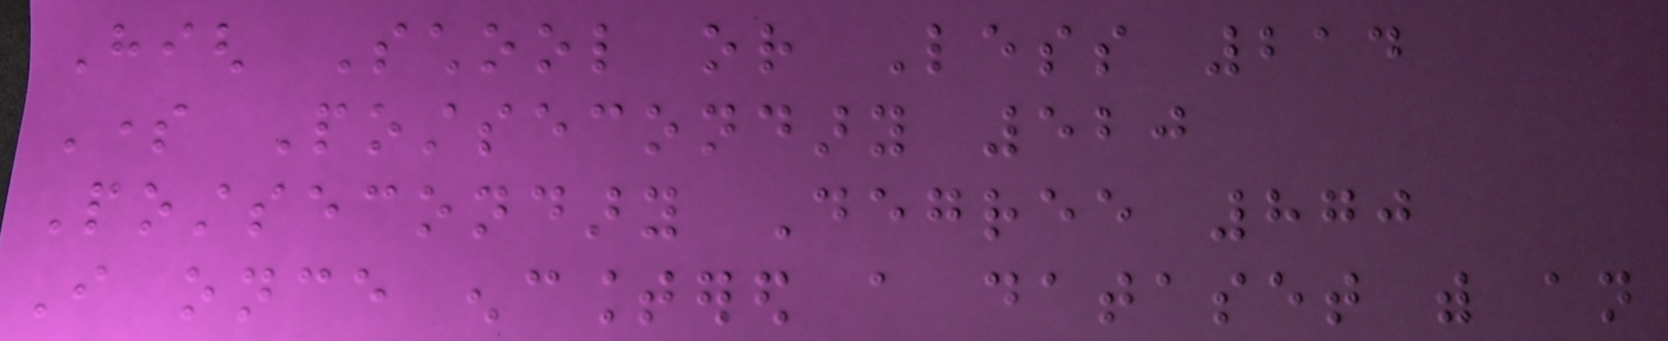High School or Less 214
Some Postsecondary 520
Postsecondary Degree 870
I once encountered a dataset with an
